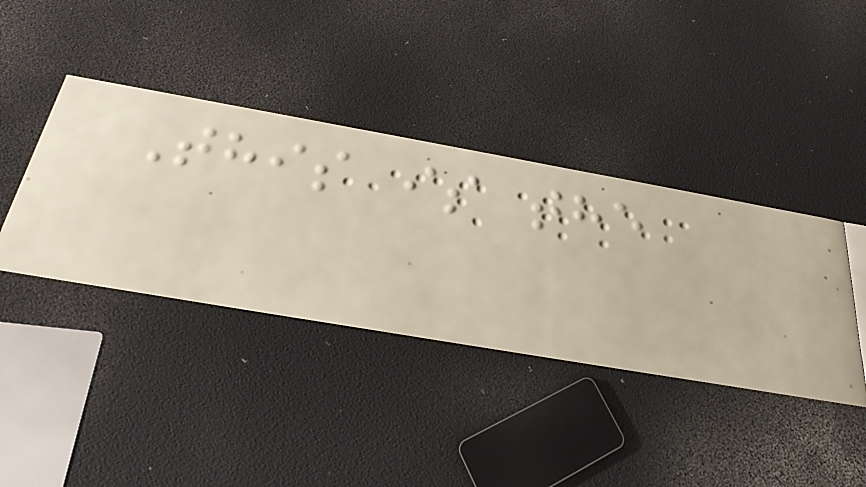This is the
